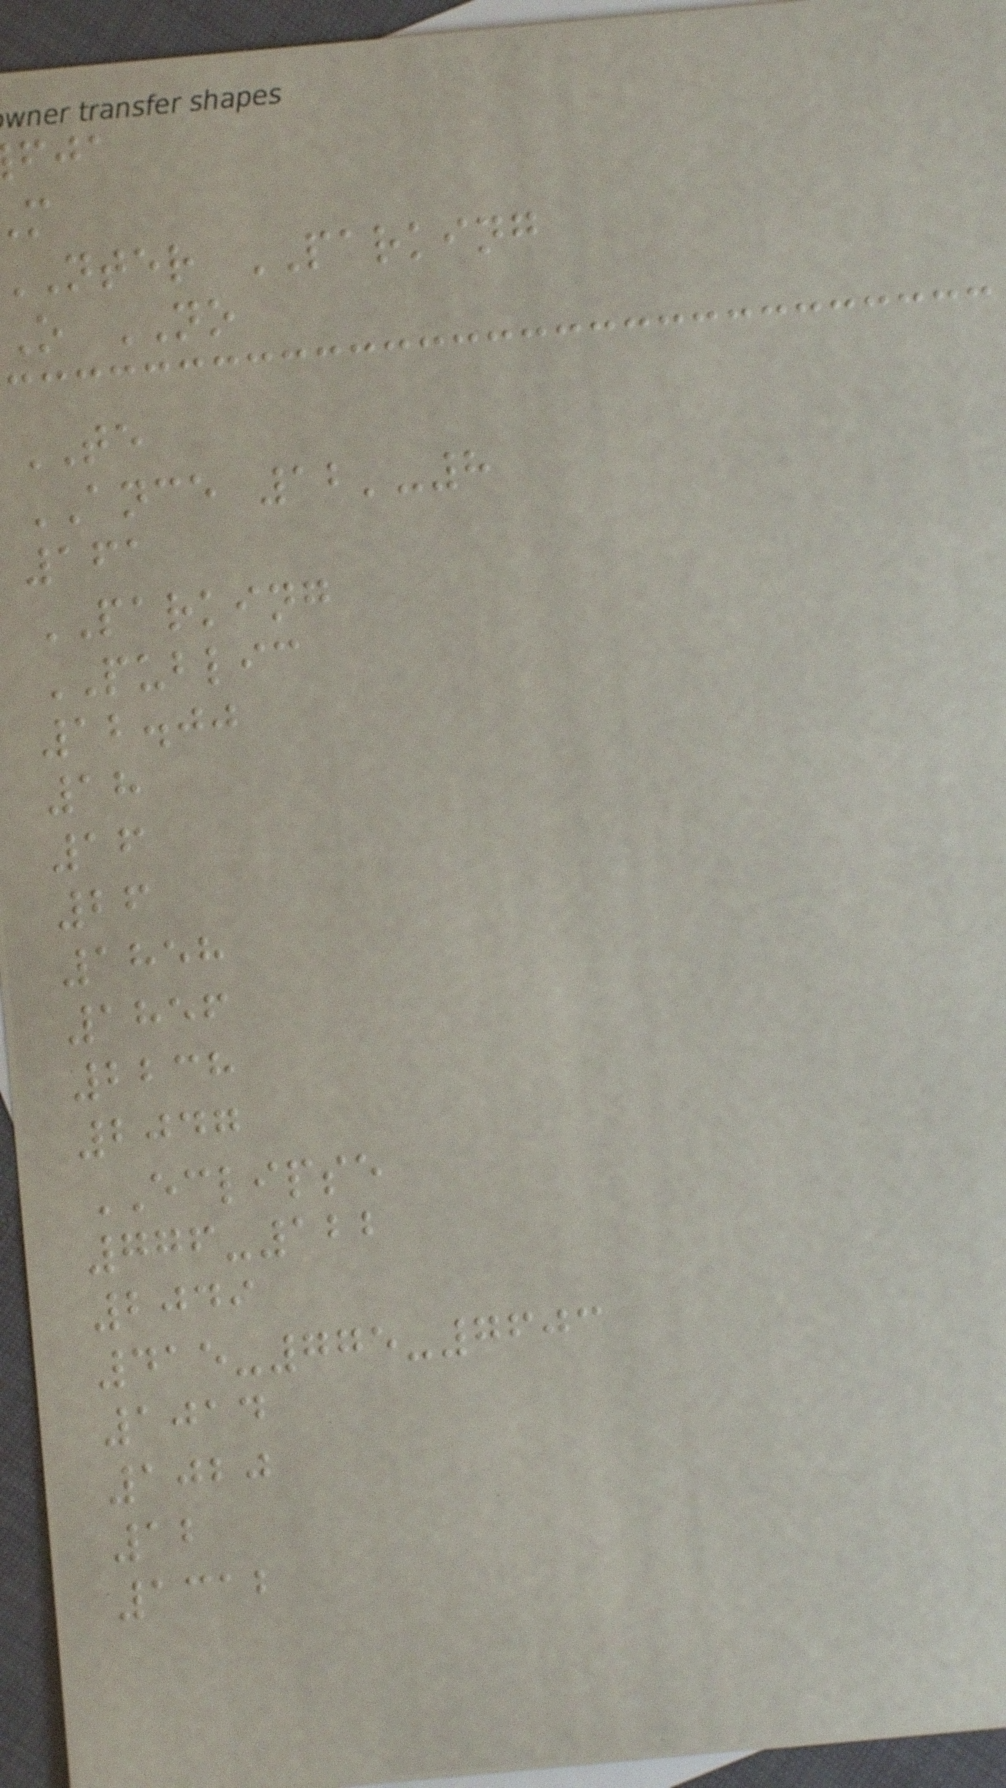nter PARKING
O NO
TE
ANCE 12'-8
161
PARKING
PUBLIC
12.00
18
16
26
1858
1856
2238
2047
ECLIPSE
776-122
2049
415-775-7603
1014
1020
12
1312
